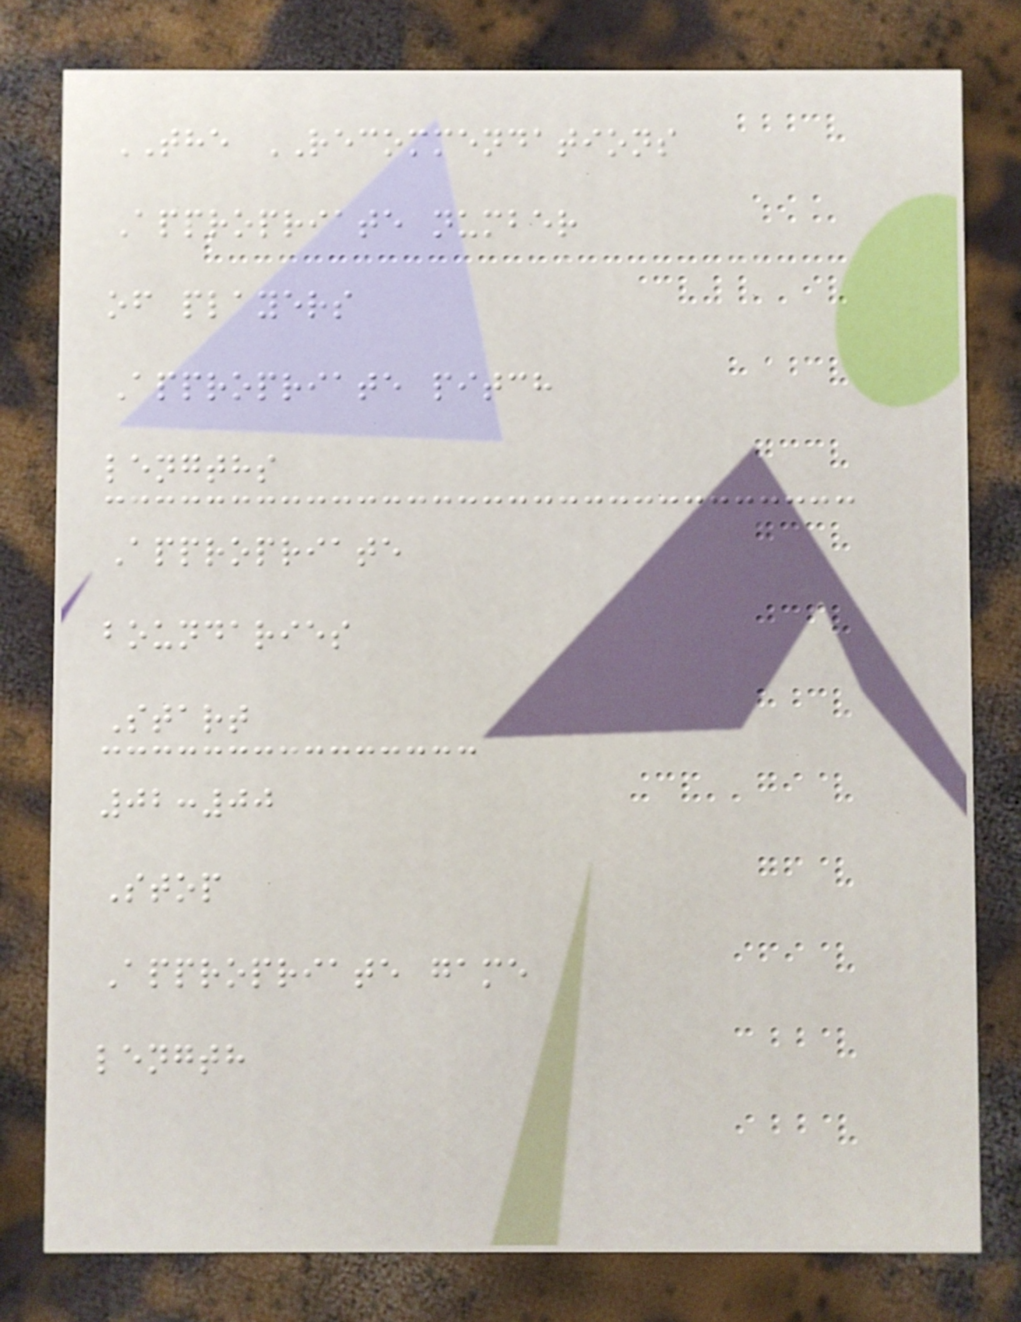THE RECOMMENDATIONS
Appropriate number
of players
Appropriate pitch
lengths
Appropriate
boundaries
Start
02:00
Stop
Appropriate game
length
